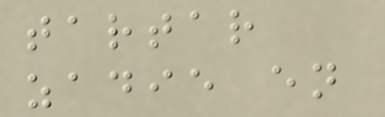tartar
zadie en
